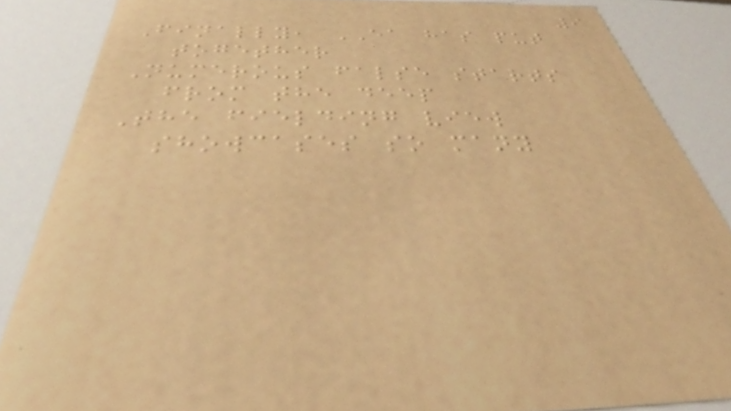9
Finally, EA has put
together
Numerous false starts
from the deep
The fielding view
showcases so many
